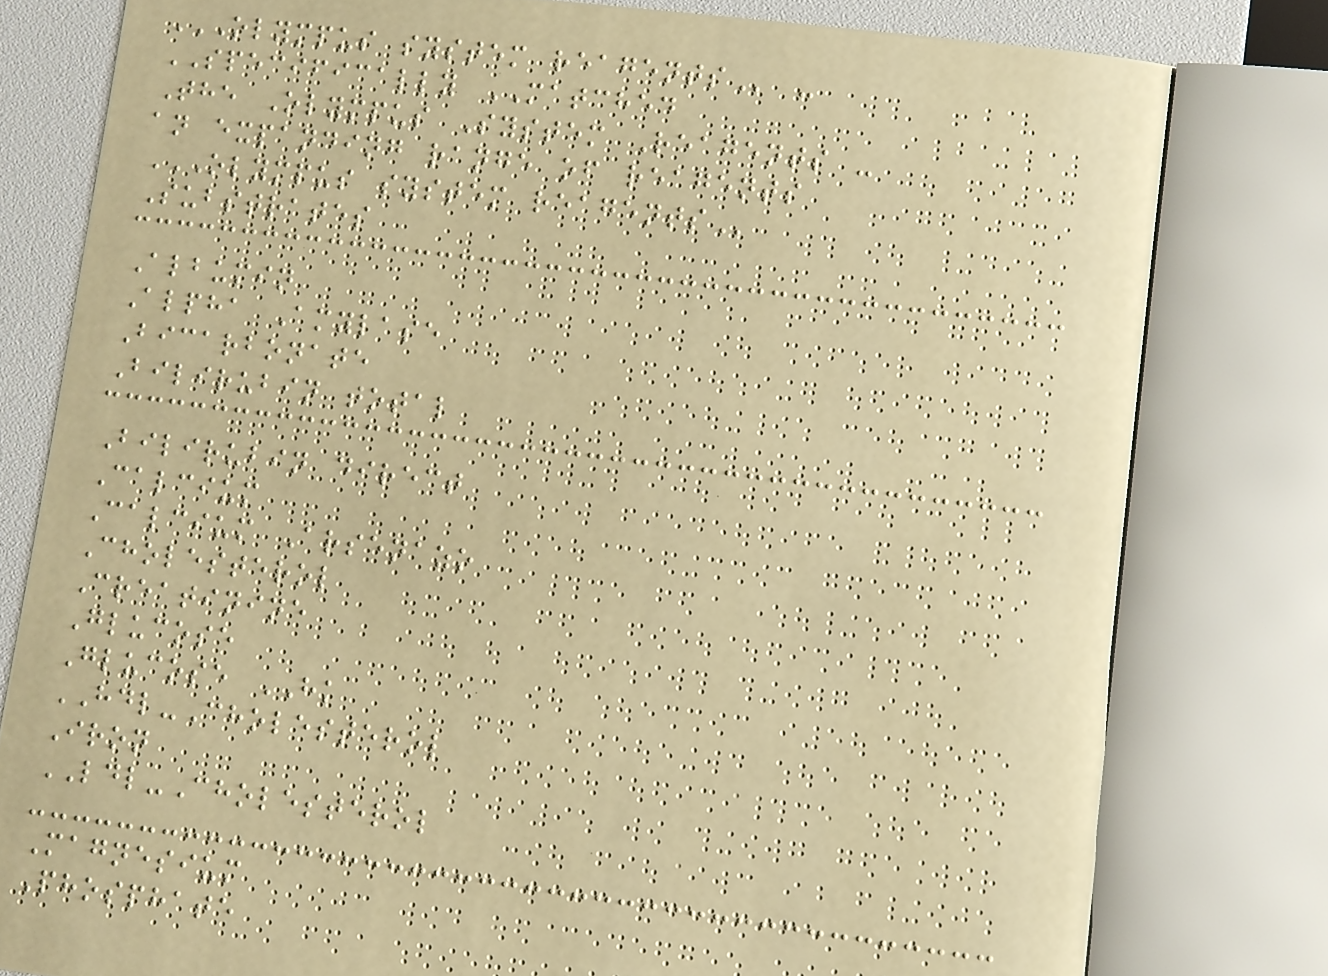OLYMPUS SYSTEM REAGENTS -
SPECIFICALLY MATCHED
The Olympus System Reagents -
an expanding range of reagents
OLYMPUS SYSTEM REAGENTS
Substrates
Albumin
Alpha Amylase
Bicarbonate
Bilirubin total
Bilirubin direct
Calcium
Calcium Arsenazo
Cholesterol
Creatinine
Glucose
Glucose HK
HDL-Cholesterol
Iron
LDL-Cholesterol
Magnesium
Phosphate
